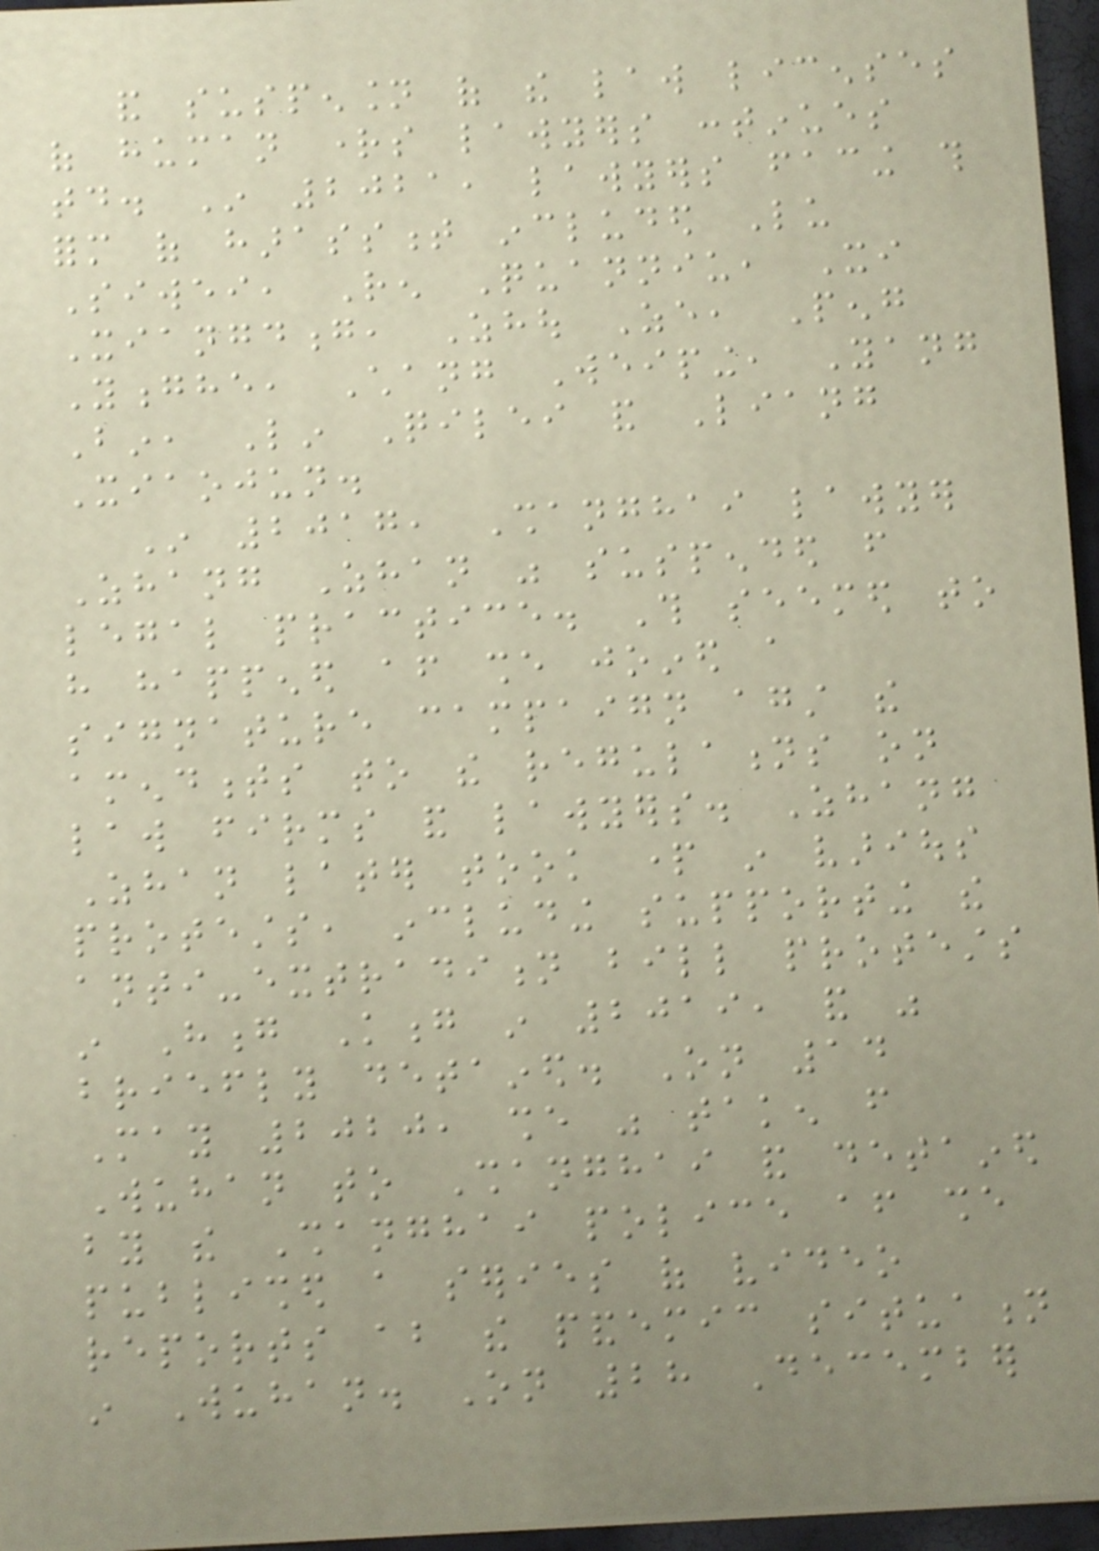and suspension of the law licenses
of human rights lawyers continues
today. In 2021, lawyers facing this
form of harassment included Lu
Siwei, Ren Quanniu, Xi
Xiangdong, Zhou Ze, Peng
Yonghe, Chang Weiping, Yang
Bin, Lin Qilei and Liang
Xiaojun.
In 2017, Shanghai lawyer
Zhang Zhan was suspended from
legal practice. This seemed to
have happened after she joined a
signature campaign against the
amendments to the regulations on
law firms and lawyers. Zhang
Zhan later took part in various
protests, including supporting the
anti-extradition bill protests
in Hong Kong in 2019, and was
briefly detained. On 14
May 2020, she was taken from
Wuhan to Shanghai and detained
by the Shanghai police after she
published a series of video
reports about the pandemic situation
in Wuhan. On 28 December
